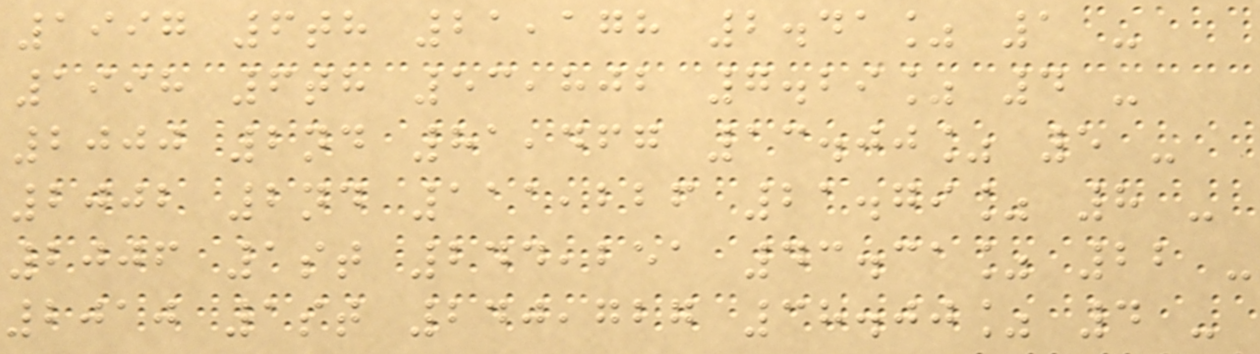1997 6th 21,178 2.41% 1 -
1998 6th 53,802 7.29% 4 -
2000 2nd 81,467 13.00% 5 -
2002 2nd 111,226 21.79% 8 -
2006 1st 244,251 43.31% 22 -
2010 1st 240,727 38.00% 4 -
